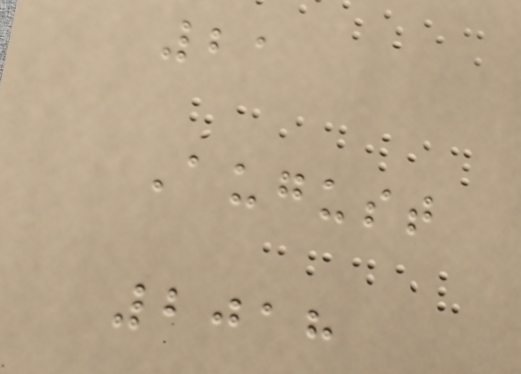21
August
2018
